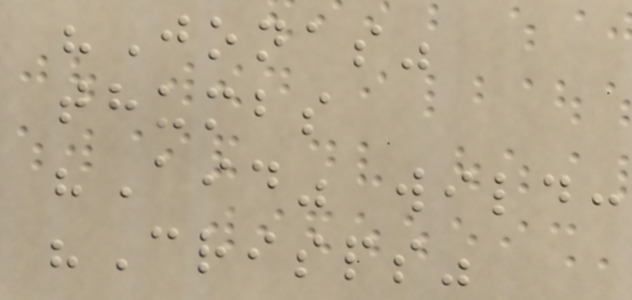"Jonas"
thumbs
"Aid" wild:
"Crisps"
